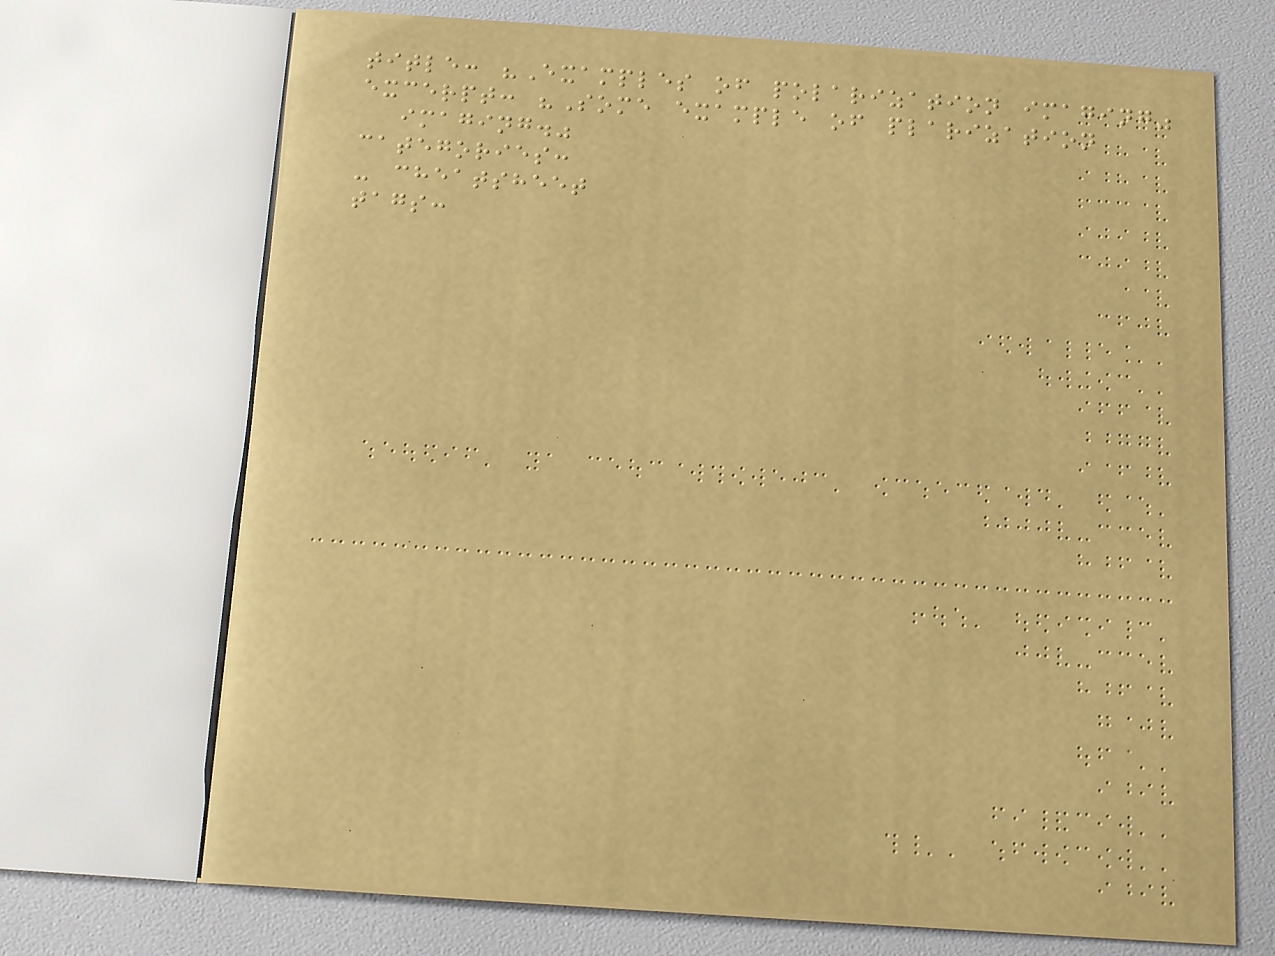title: "Examples of polarization imaging"
excerpt: "Some example of plarization
imaging."
categories:
- cheatsheet
tags:
